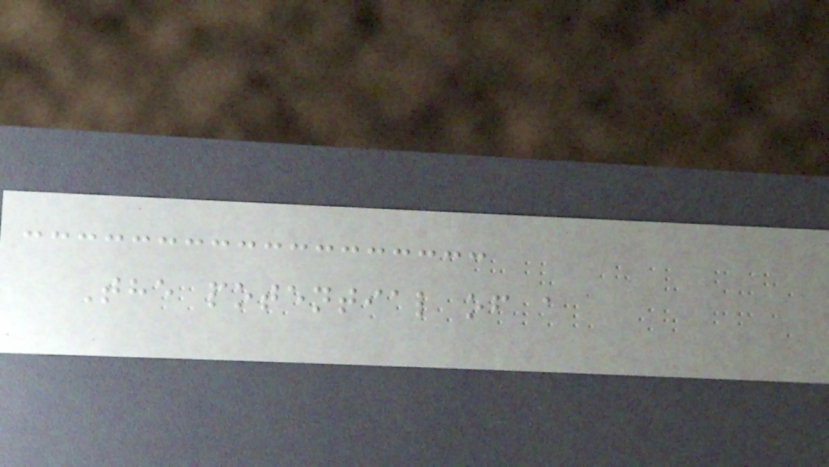The potential of a
